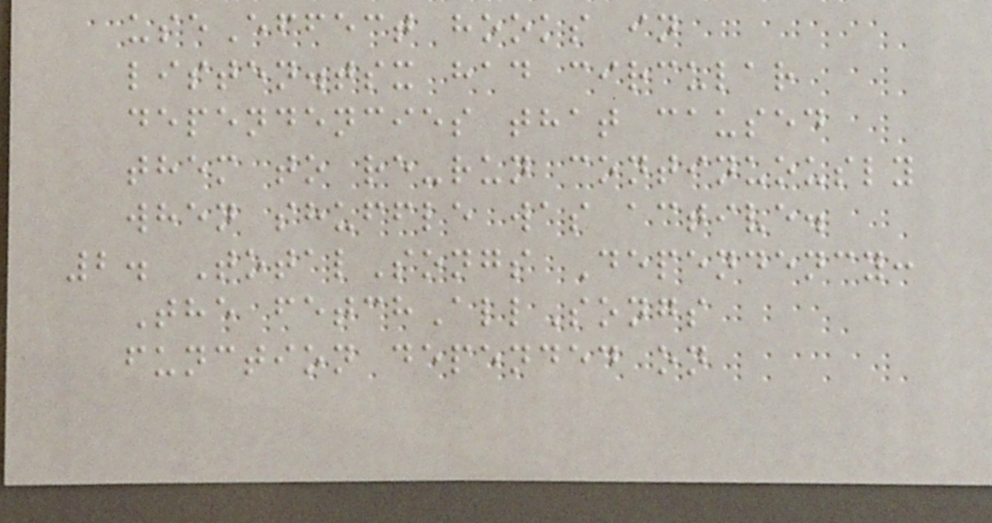useEffect hooks in
listen.tsx had circular
dependencies that caused
them to re-run continuously
when shuffle was active.
2. TotalSongs Dependency:
The fetchAllSongs
function depended on
